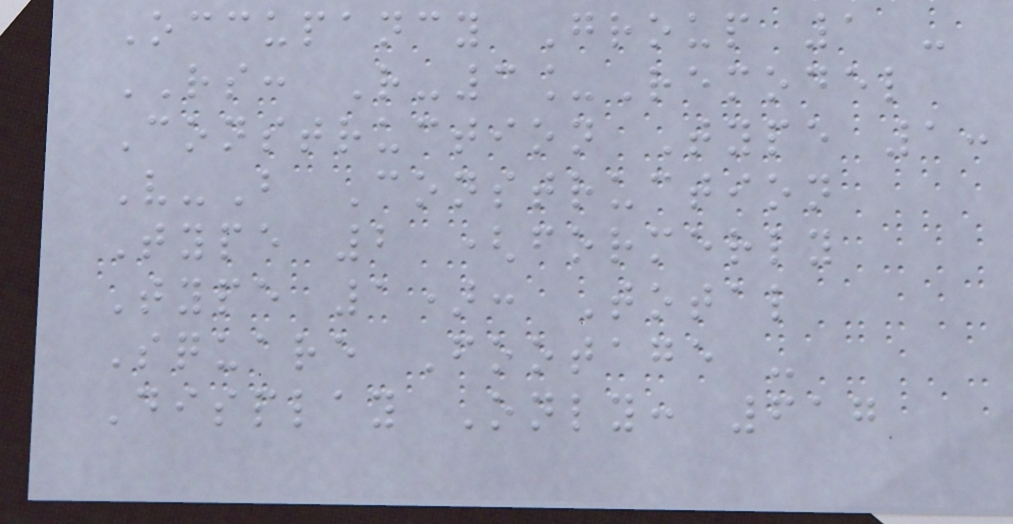Occupancy Group 1 -
RS: R-3_Remodel
Construction Type 1:
V-B Construction
Type 2 (formerly
Type 1): Total
Square Footage -
Display Only: 617
